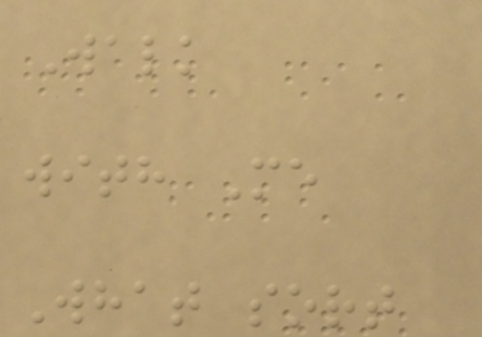Walk
with Me
What sort
